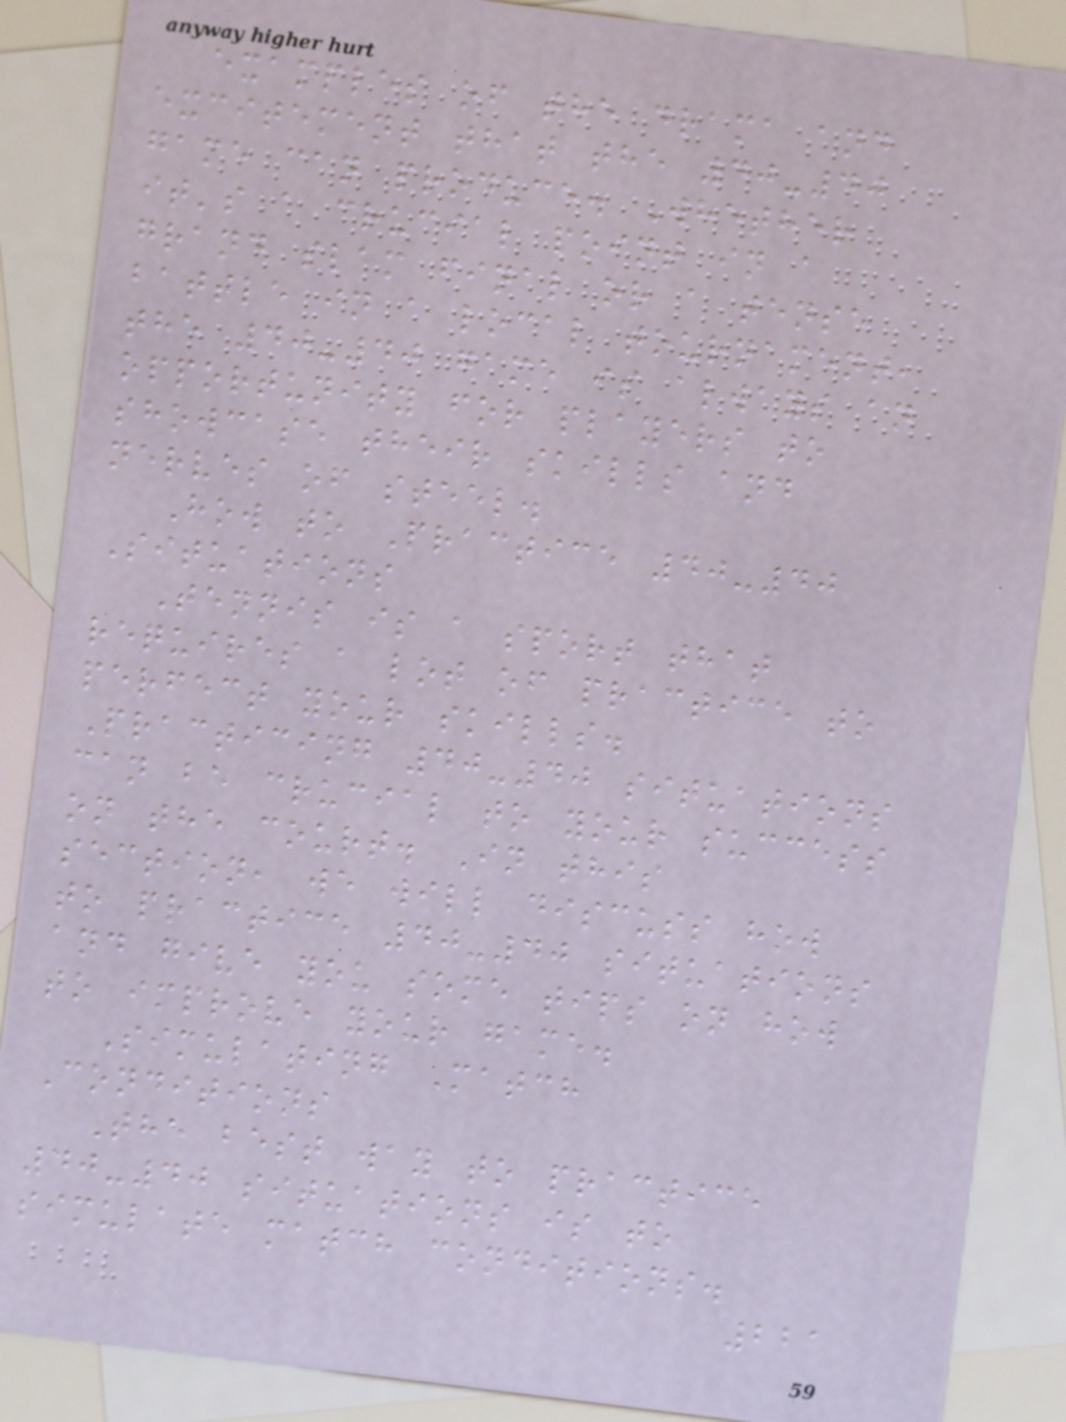examples of the drama and
excitement that the 40-40
game can produce. Whether
it's a crucial point in a
grand slam final or a tense
battle in a local tournament,
the 40-40 game is always an
opportunity for players to
showcase their skills and
nerves of steel.
How to Practice 40-40
Situations
Tennis is a sport that
requires a lot of practice to
perfect your skills.
Practicing 40-40 situations
can be crucial to your success
on the court. In this
section, we will discuss how
to practice 40-40 situations
and give you some tips on how
to improve your game.
Simulating Match
Conditions
The best way to practice
40-40 situations is to
simulate match conditions.
221
